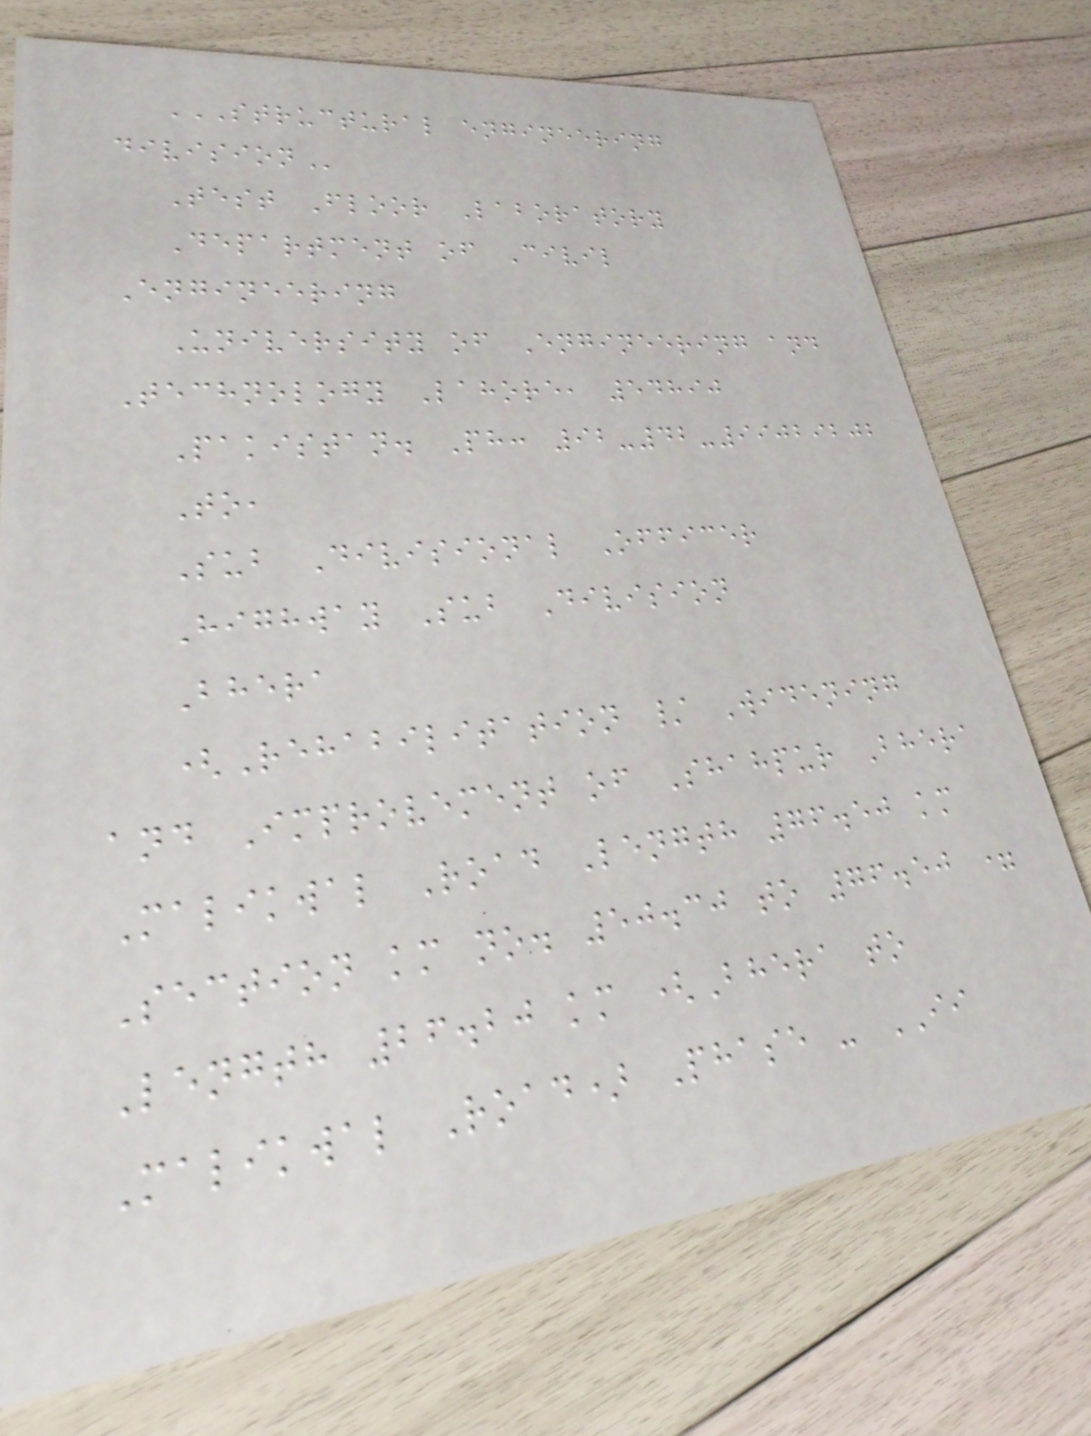STRUCTURAL ENGINEERING
DIVISION
Test Floor Laboratory
Department of Civil
Engineering
University of Engineering and
Technology Lahore, 54890
Pakistan. Ph: 92-42-99029202
To,
Sub Divisional Officer
Highway Sub Division
Bhera
(Rehabilitation / Widening
and Improvement of Shahpur Bhera
Malikwal Road Length 76.50 km
Section km no. 50.30 to 76.50 =
Length 26.20 km (Bhera to
Malikwal Road) Phase - II
